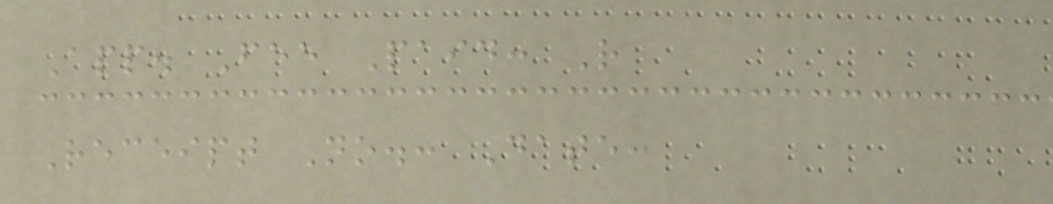App. Fee Paid: R
Receipt No.: Date:
